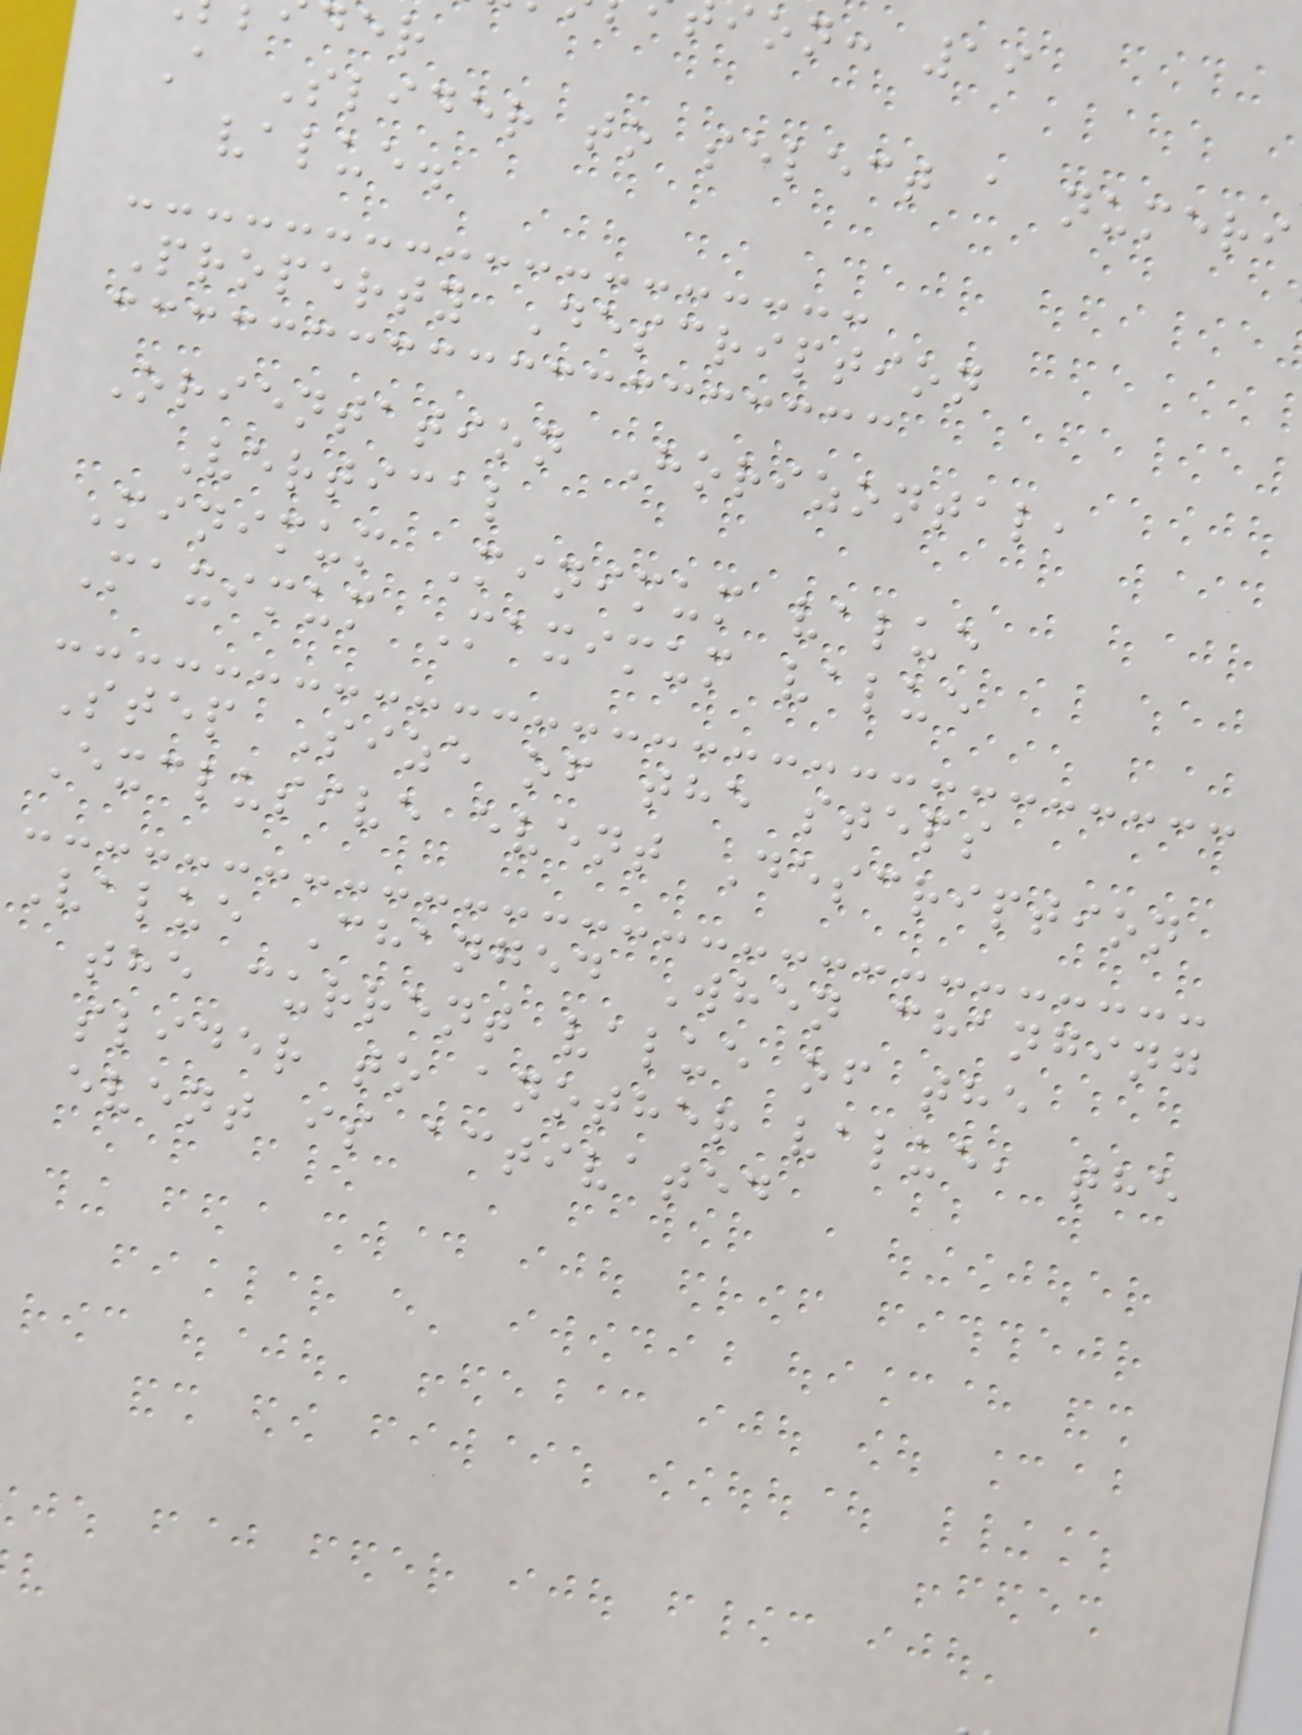ion: 19
A Slider to select a numeri
value.
Property Description
Orientation Horizontal,
Vertical
Minimum Minimum value
Maximum Maximum value
Step Size of the steps
Exclusive event Description
Value Changed When changing
the current value of the
slider to another value, the
event is activated
